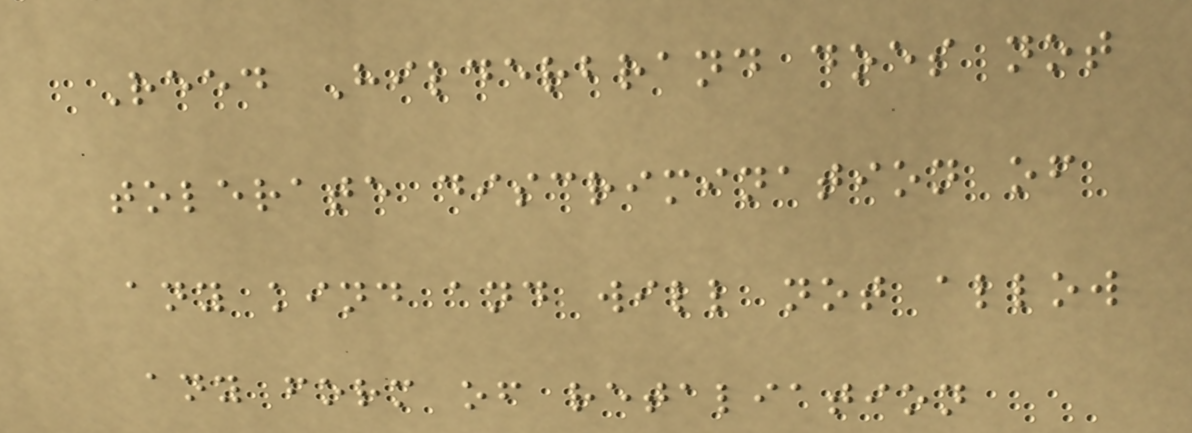Reed Hilderbrand does not
tolerate discrimination of
any kind and will not allow
any form of retaliation
